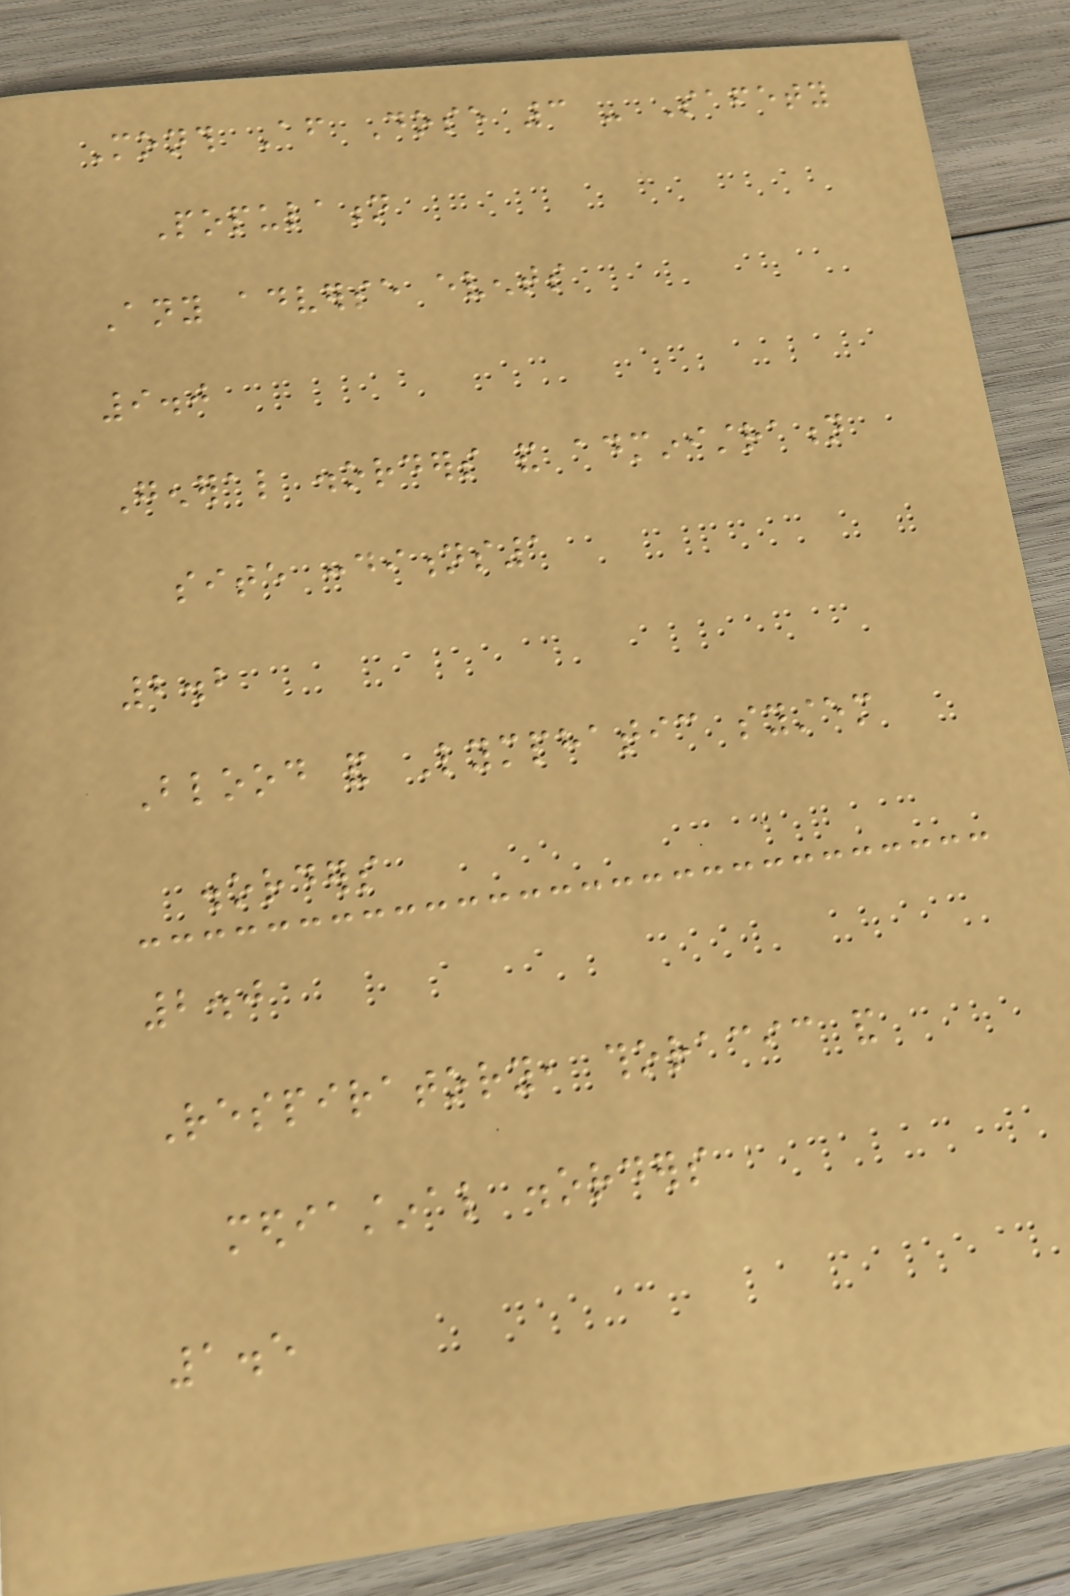Month After Dose 3 - Safety
Population
Any adverse events
9.0
General disorders and administration
site conditions1
2.2
Blood and Lymphatic system
disorders
2.0
Respiratory, thoracic and
mediastinal disorders
1.5
